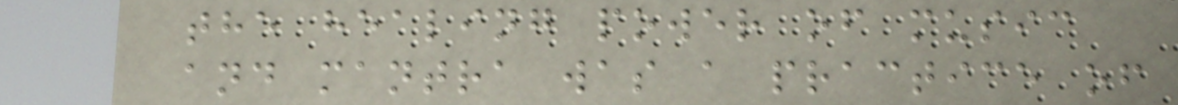the healing power of music
and mantra was a practice of
